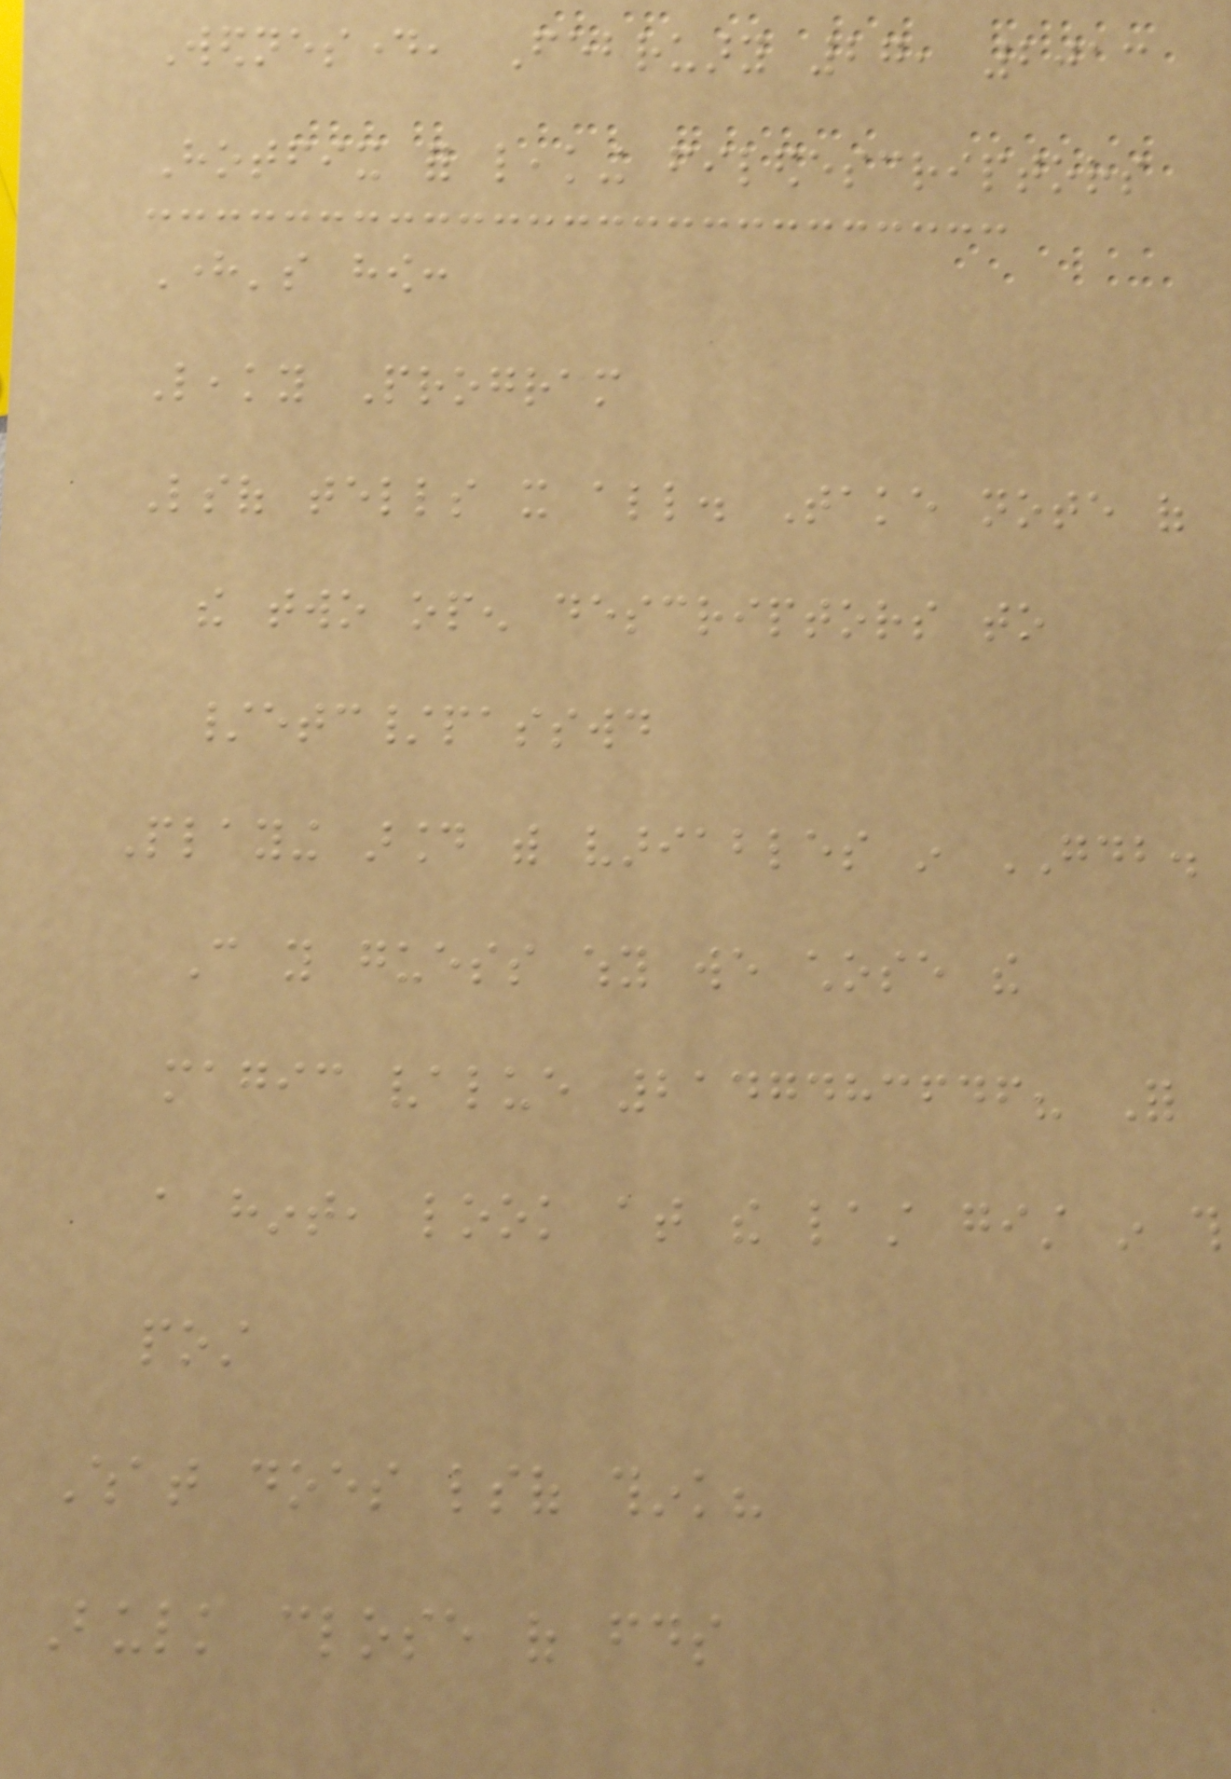Wednesday, February 27, 2013
Hotfix for leaking filedescriptors
Here's how:
Leaky Program
Lsof tells it all. Take note of
the two open descriptors to
/etc/passwd
Playing around with variables in GDB.
Can you guess why we chose the
magic value 2147483646? For
a hint, look at the last gist in this
post
What does lsof think?
Bulk close of fds
